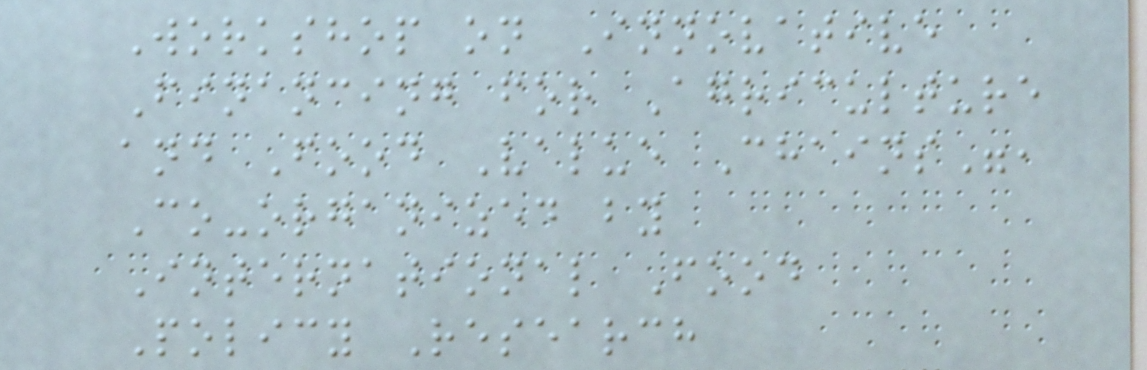Workshop on Innovative
Financing for Agriculture
and Food Value Chains",
Co-organized by
International Food
Policy Research
